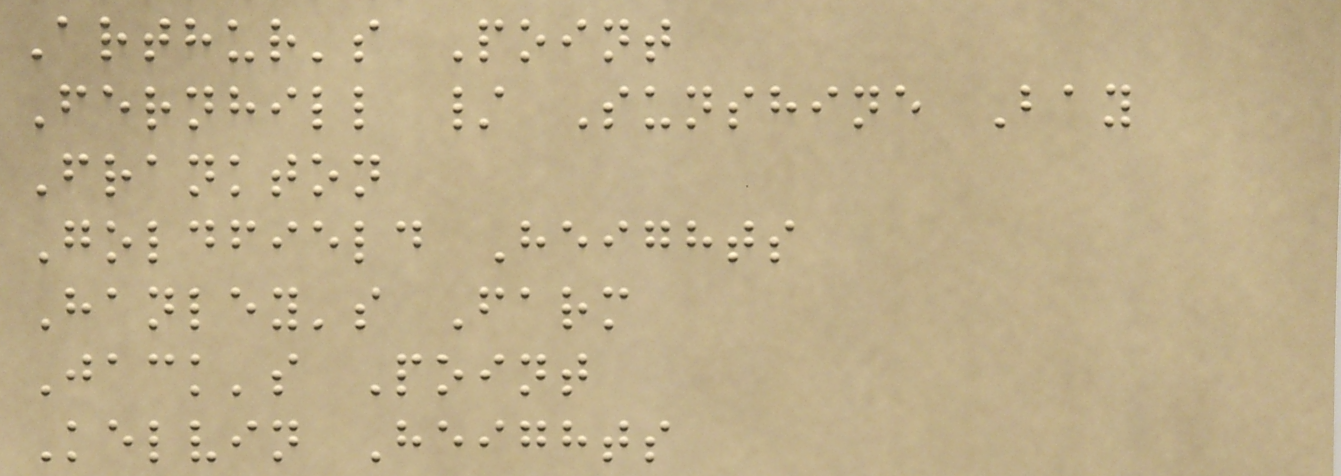Arthur's Point
Fernhill / Sunshine Bay
Frankton
Goldfield Heights
Hanley's Farm
Jack's Point
Kelvin Heights
